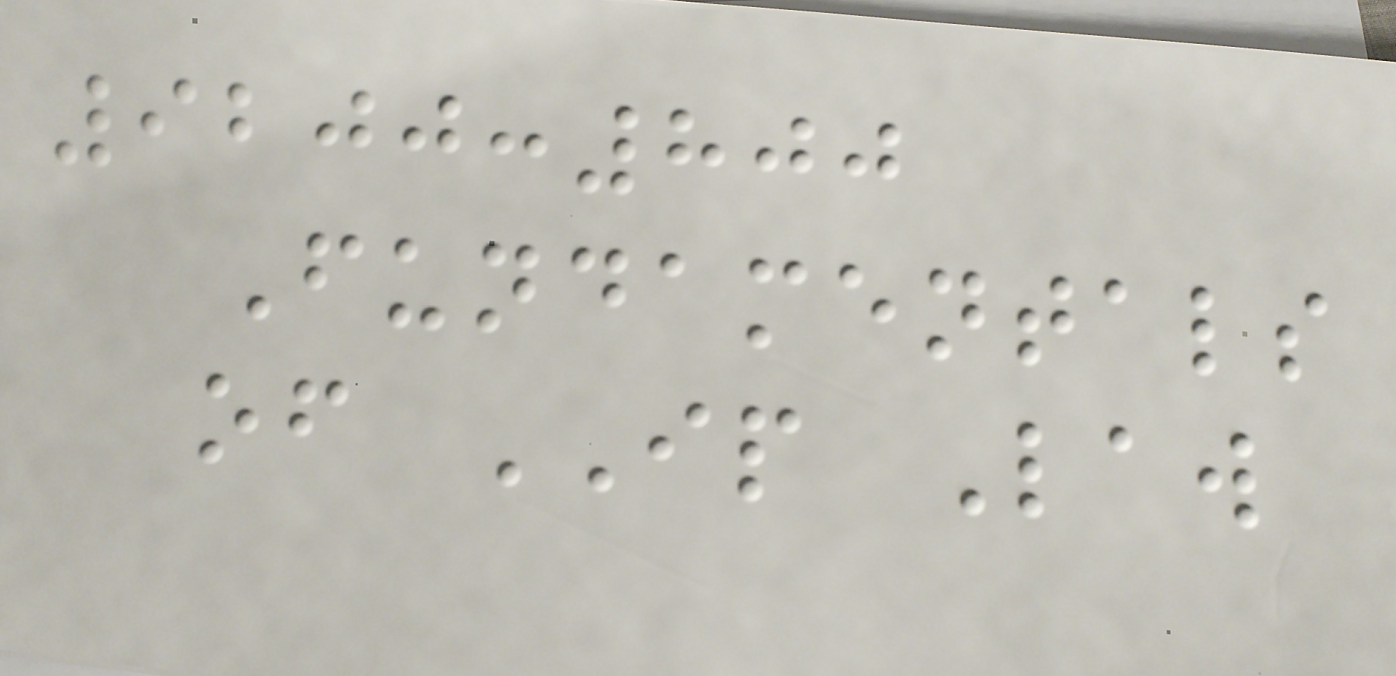9200:800
Fundamentals
of IP Law
